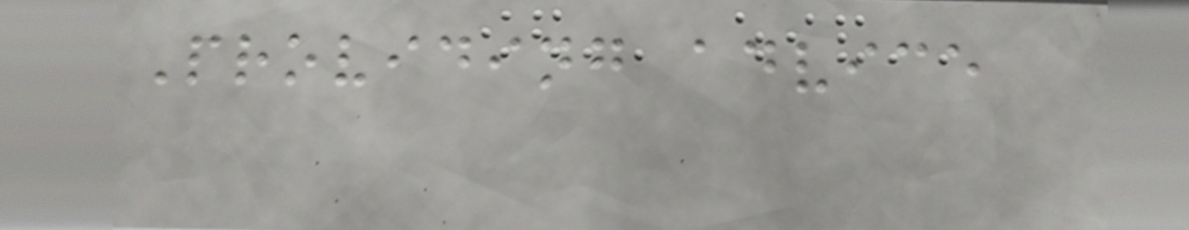Providing advice
